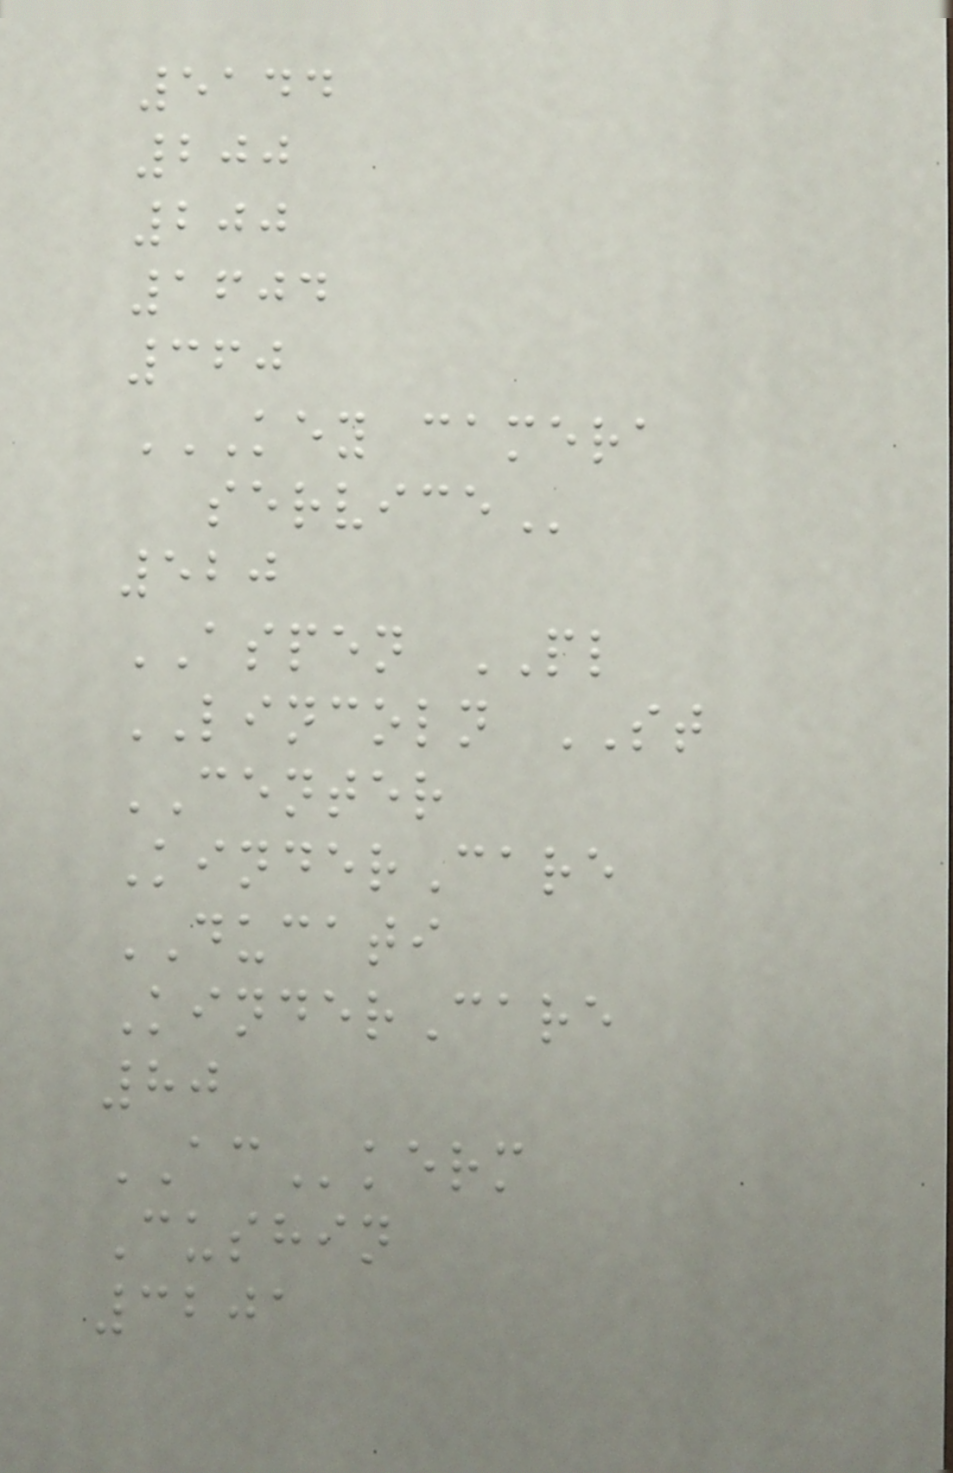5144
200
200
1604
360
KEY CAMERA
SERVICE
520
ASPEN PL
LINCOLN ST
CENTER
KinderCare
DUCATI
KinderCare
80
ACkerm
Cushin
3201
